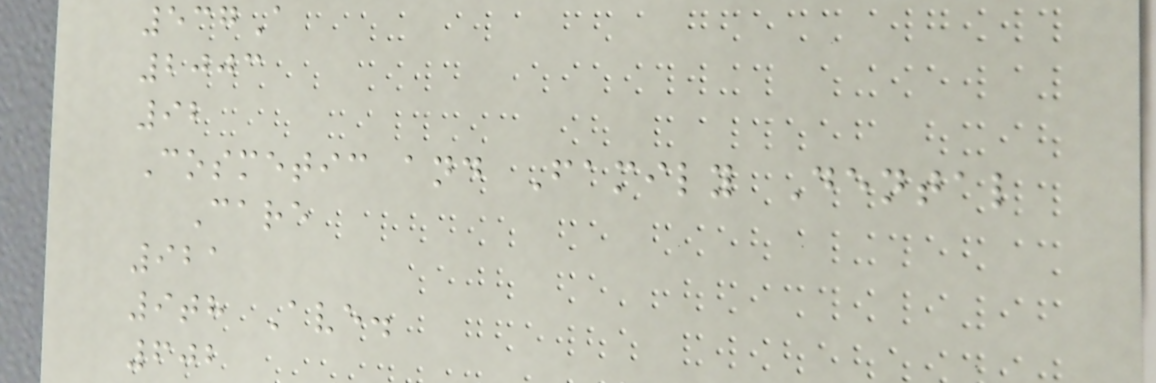537A
2003
92
Cosmetic and Family Dental
Care
921
9th Ave.
602
